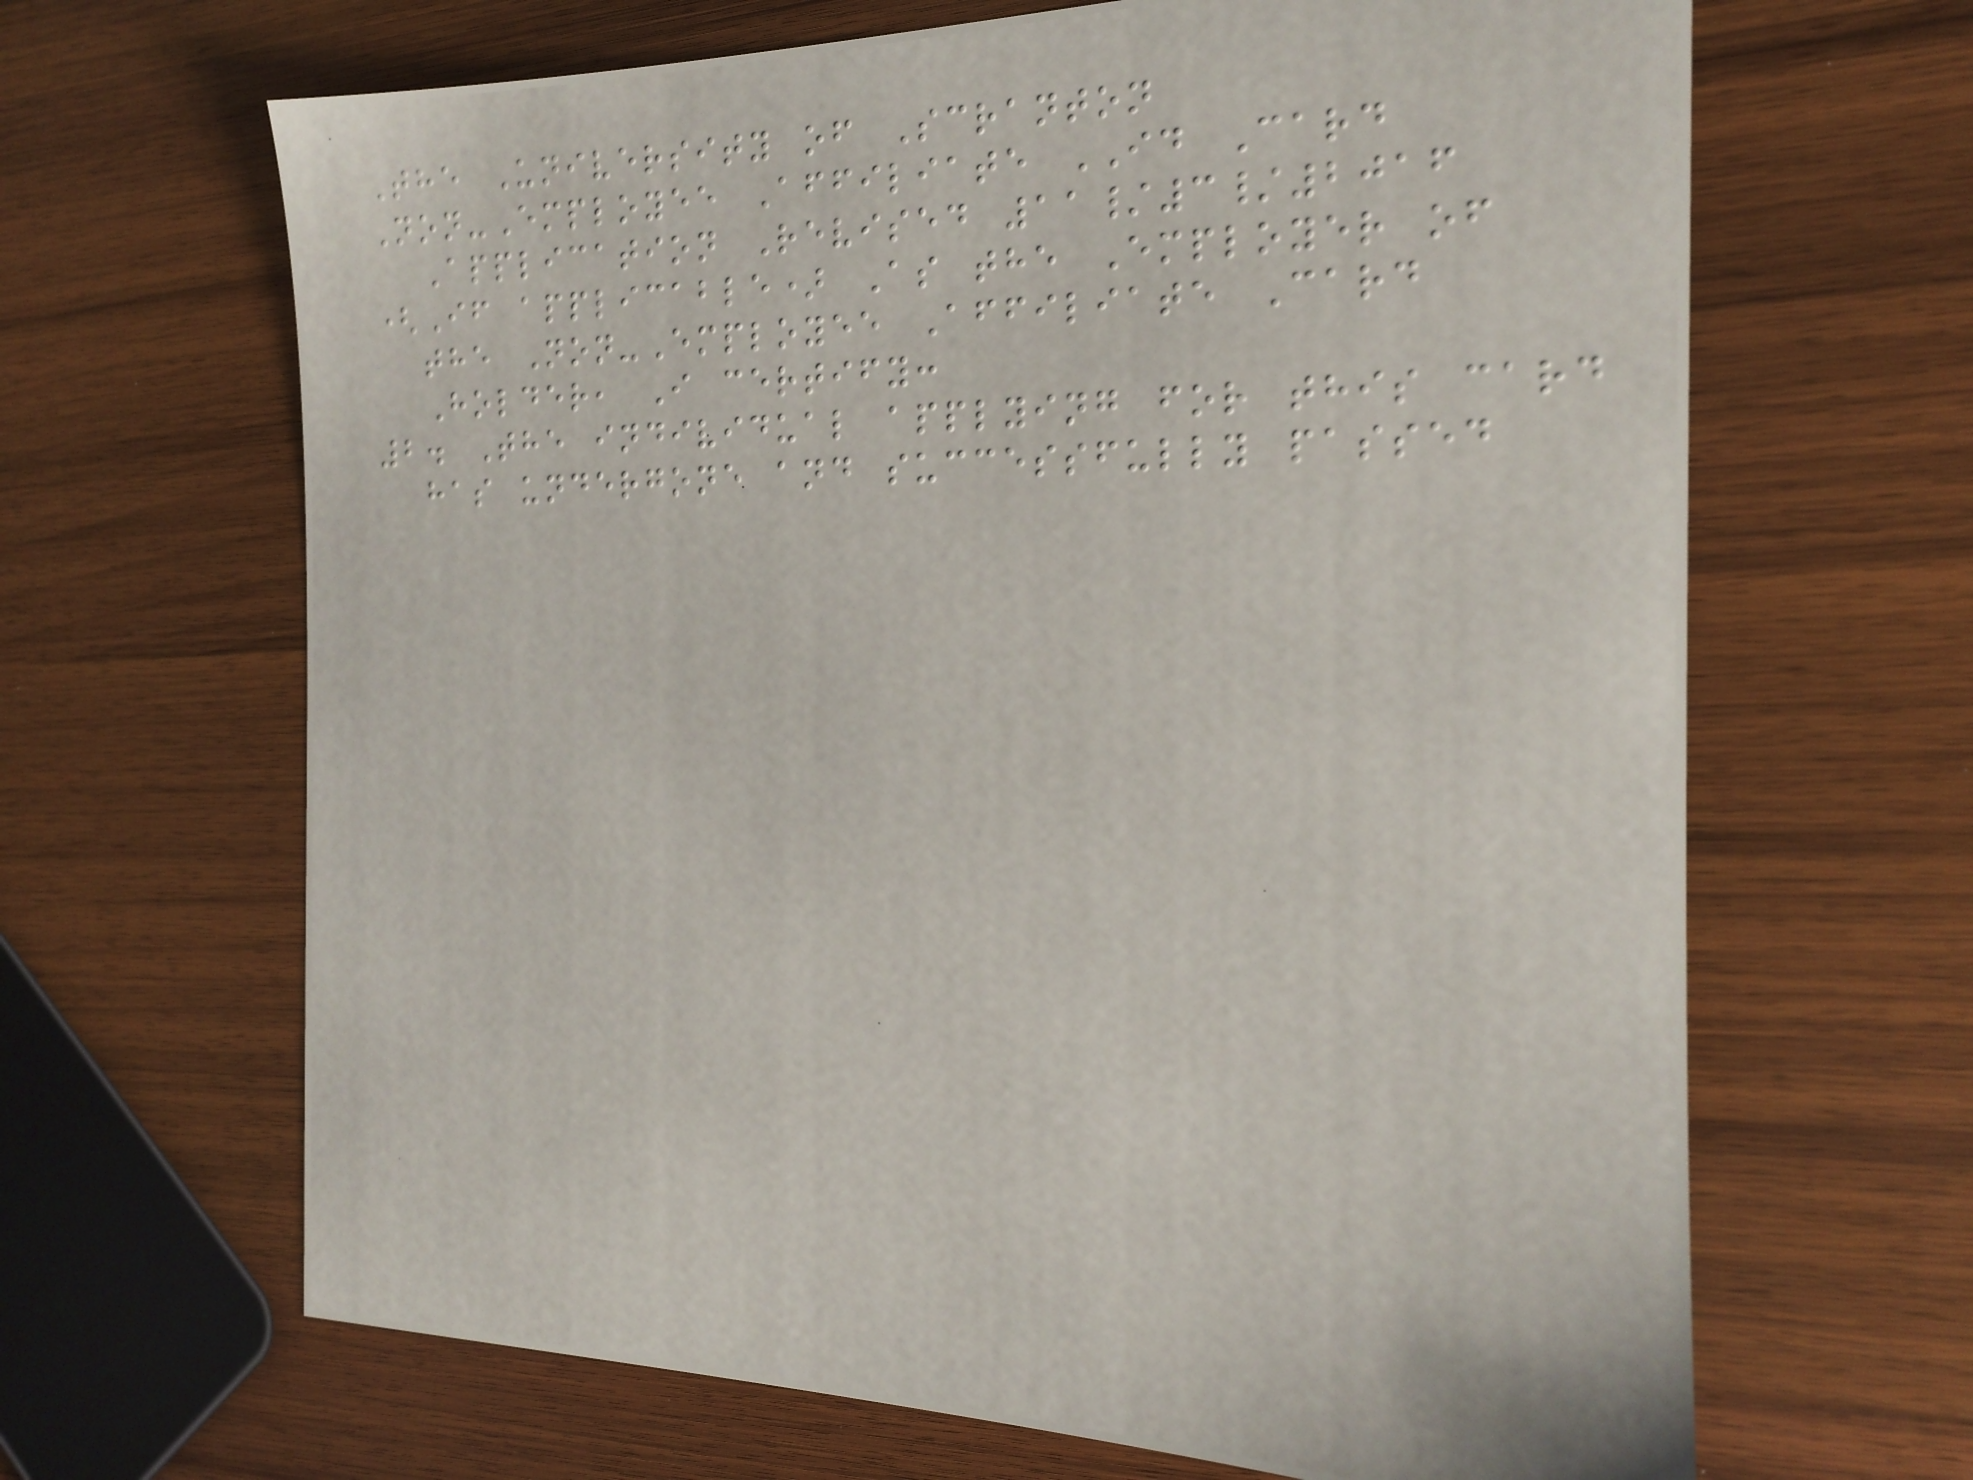The University of Scranton
Non-Employee Affiliate ID Card
Application Revised 11/3/2016
(If applicable) As the Employer of
the Non-Employee Affiliate Card
Holder, I certify:
2. The individual applying for this card
has undergone and successfully passed
